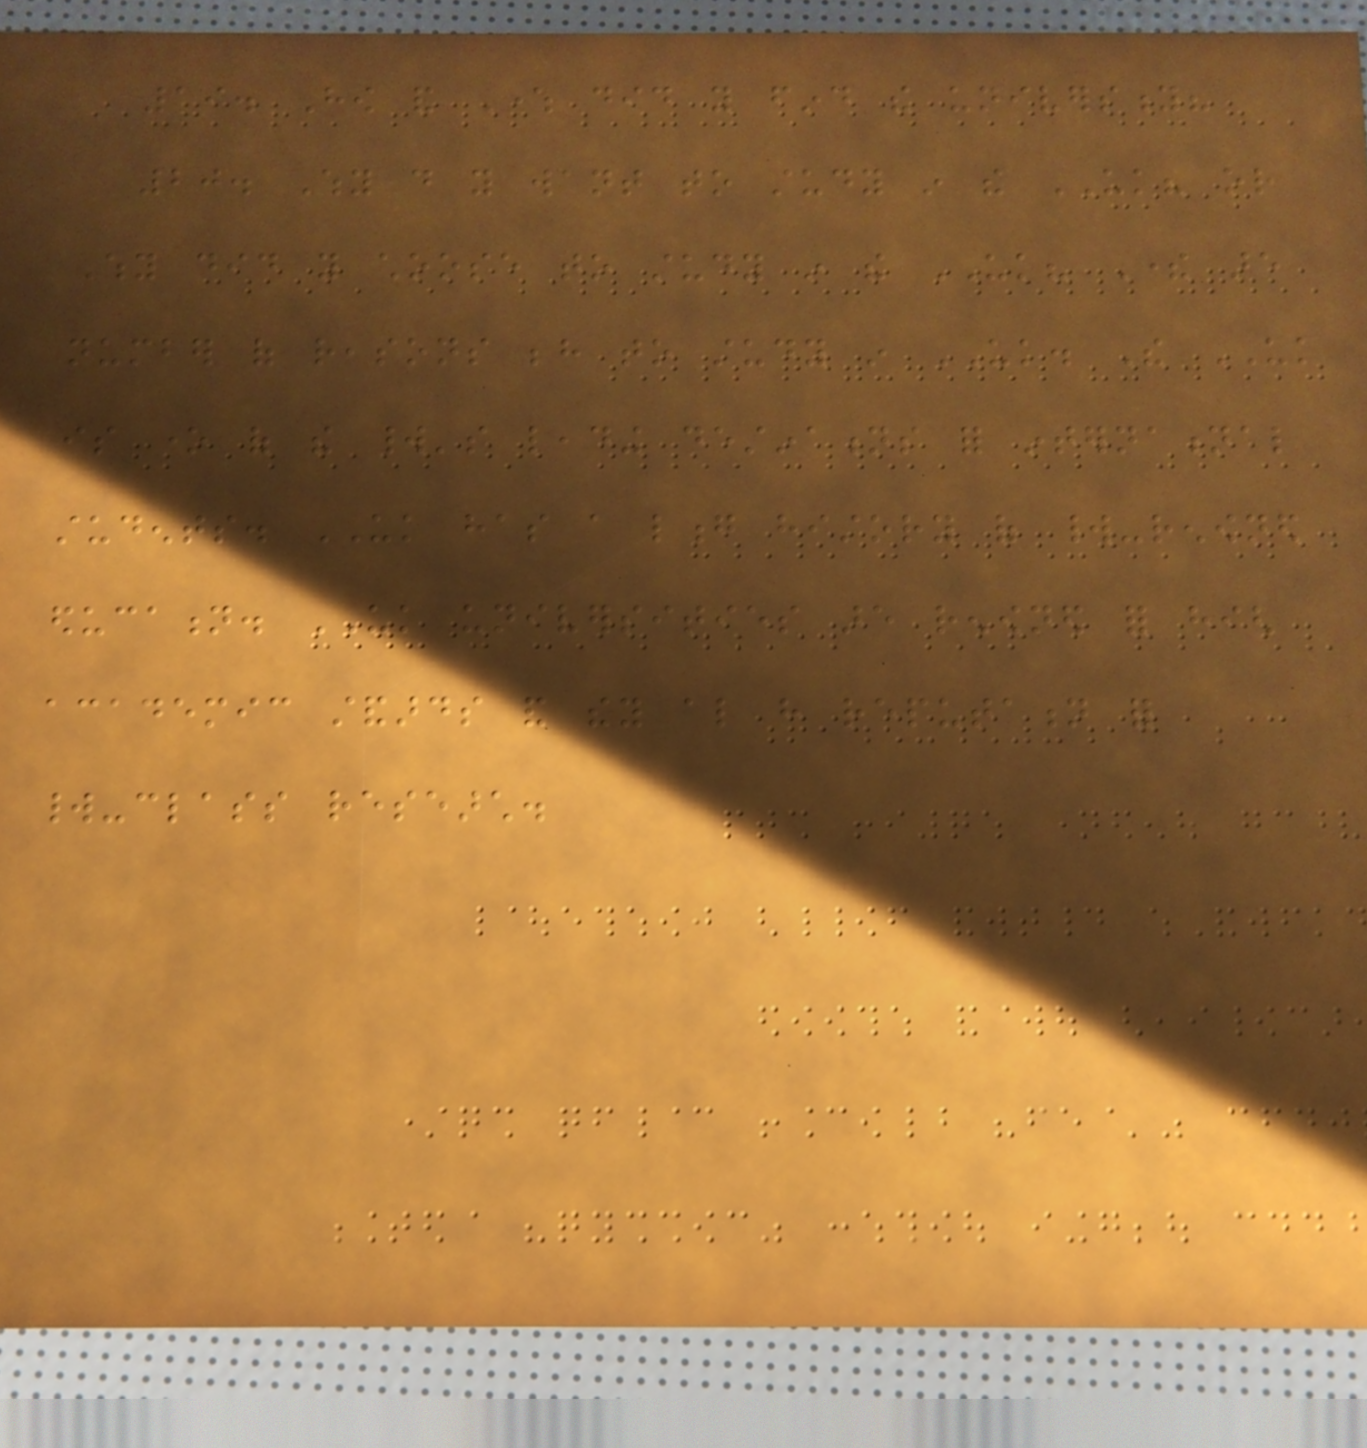19. How and Where did you find the university?
20. Why do you want to study in the UK? or
Why did you choose to study in the UK? There are
number of reasons behind to study in UK. The UK
is one of the world's leading destinations for international
students. UK has a long history of world-renowned
education. UK universities are renowned for high
academic standards and they also have reputation for
world-class research.
